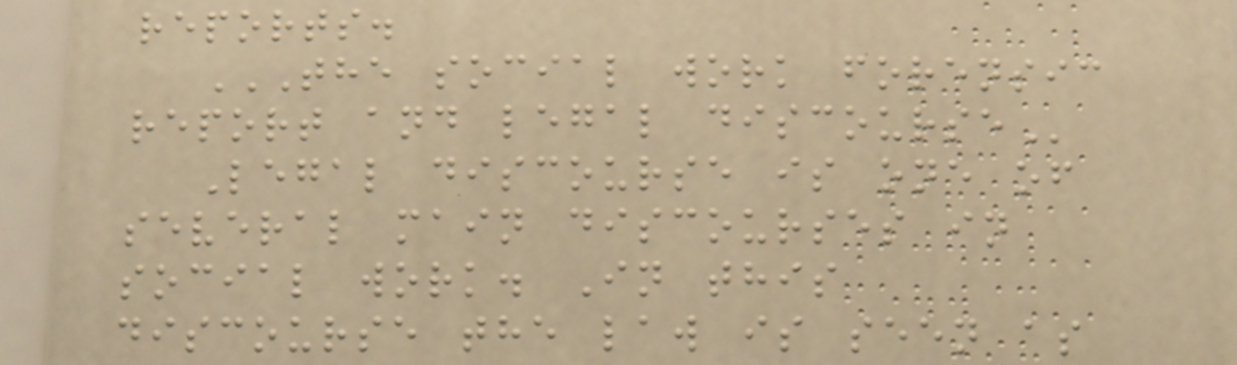reports.
THE SOCIAL WORK FORENSIC
REPORT AND LEGAL DISCOURSE
Legal discourse is one of
several main discourses in
social work. In this
discourse the law is seen as
